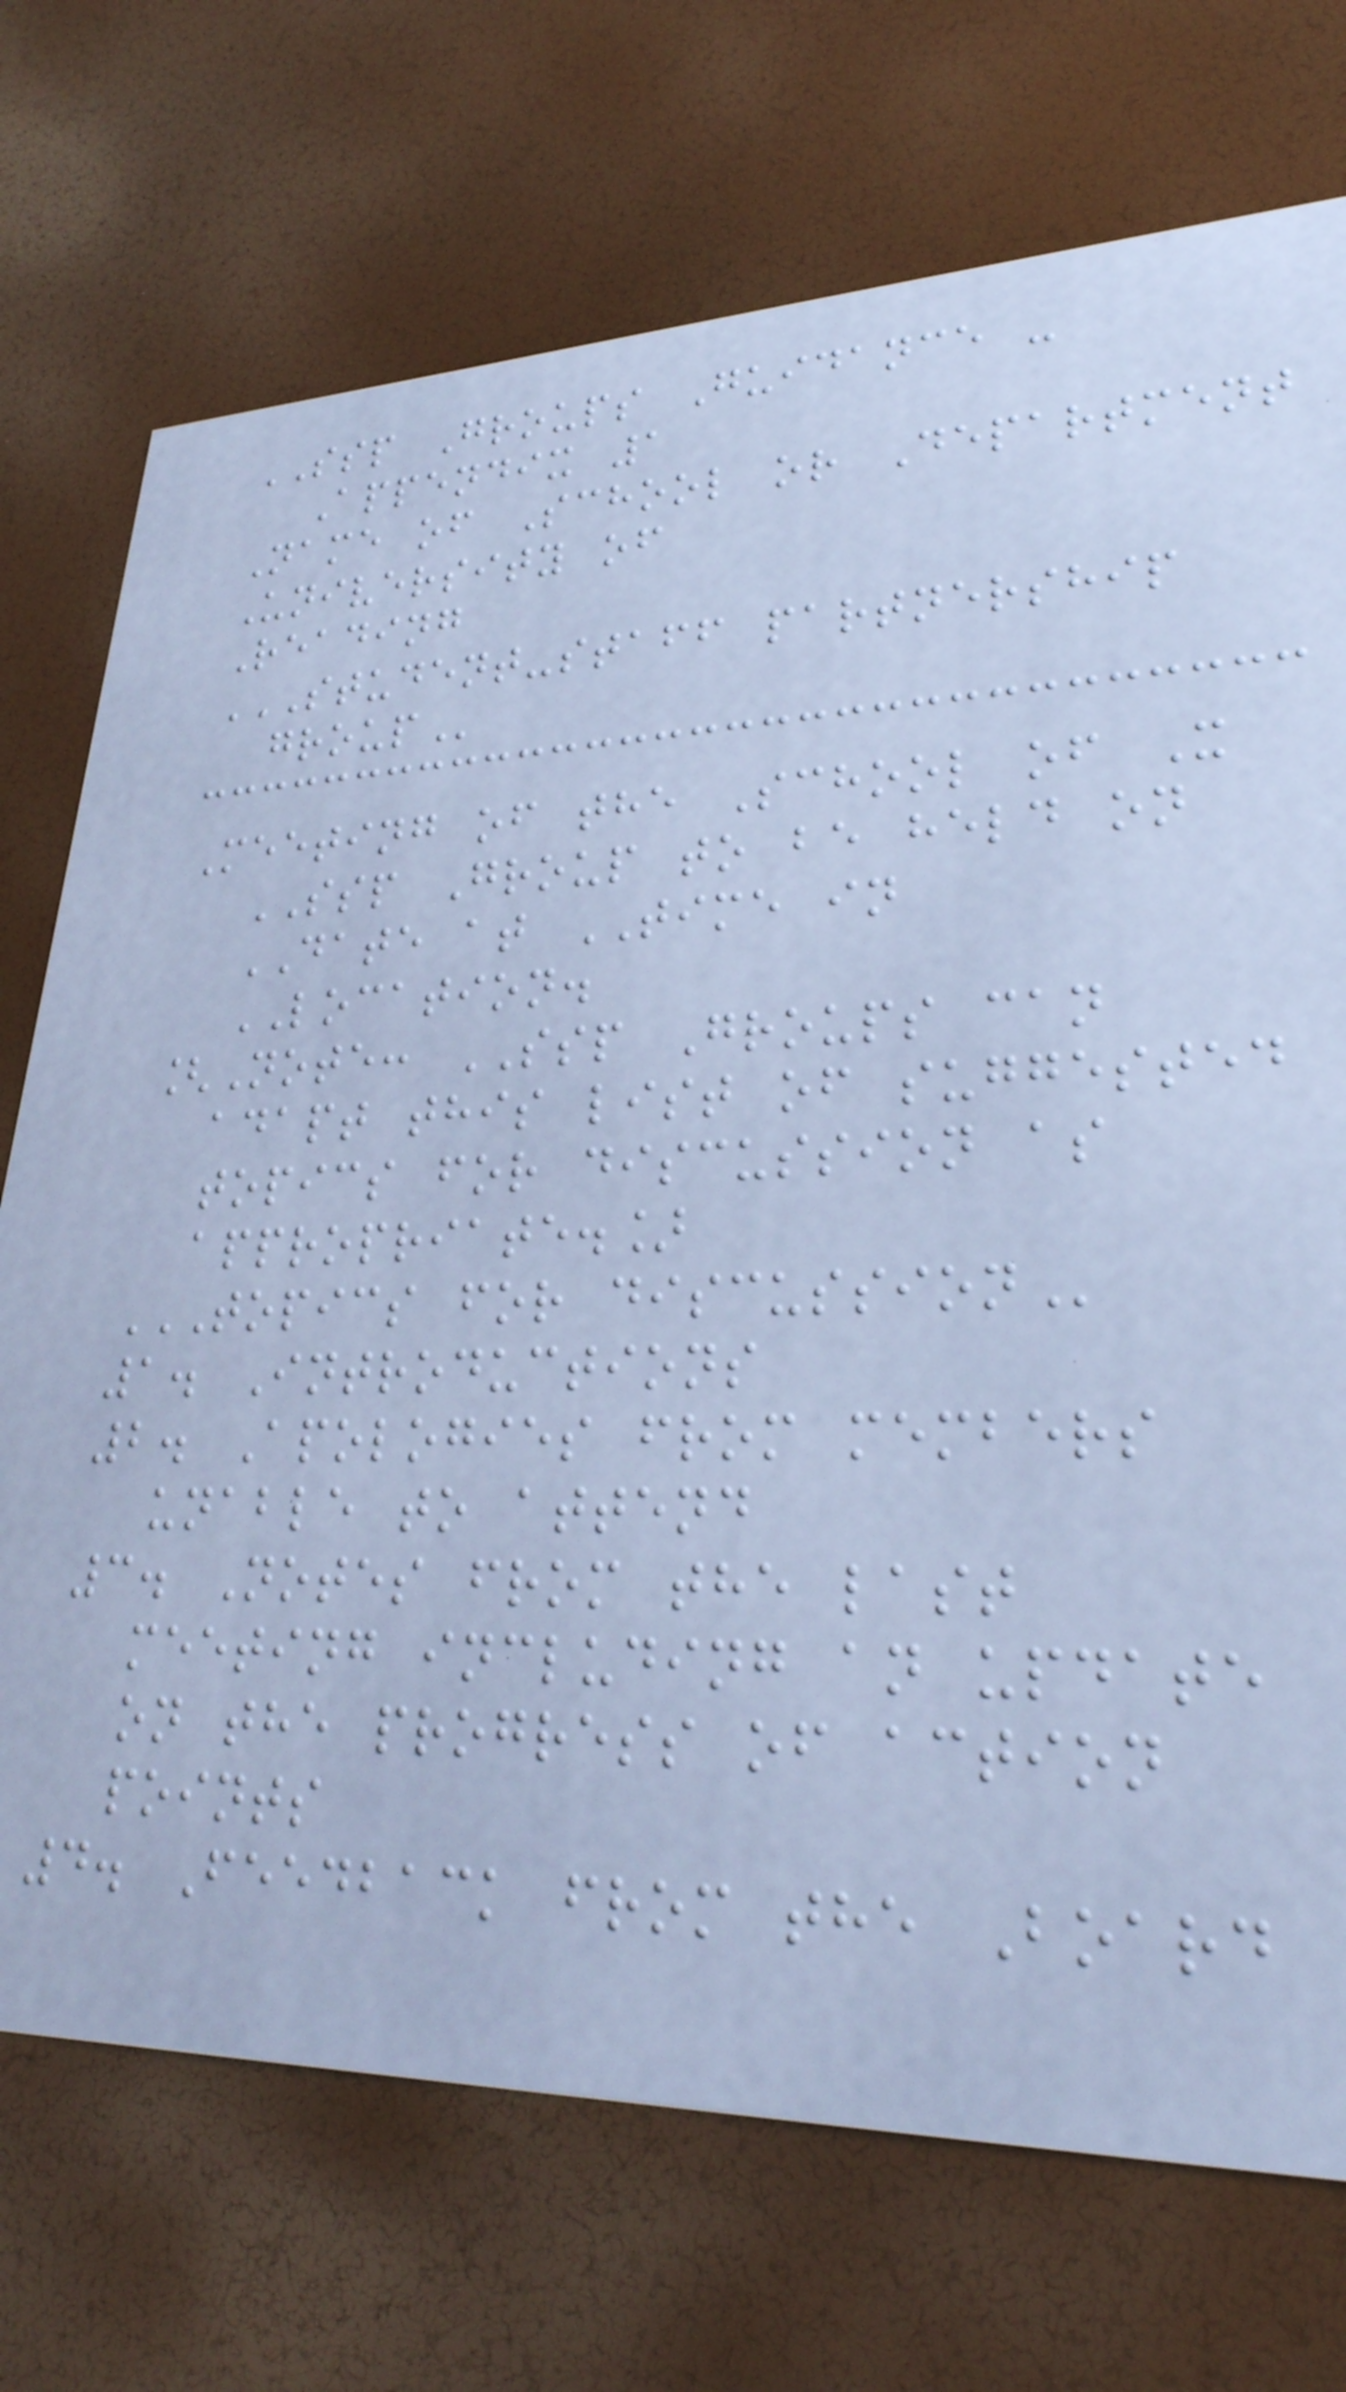SSP Groups Guidance -
Appendix 1
Name of School or Department
University of
Reading
STUDENT-STAFF PARTNERSHIP
GROUP
Meeting of the School of X
SSP Group to be held on
DATE at TIME in
LOCATION.
[Note: SSP Groups can
adapt this list of suggested
topics for discussion as
appropriate.]
TOPICS FOR DISCUSSION
1. Introductions
2. Apologies from members
unable to attend
3. Notes from the last
meeting including an update
on the progress of action
points
4. Feedback from the Board
